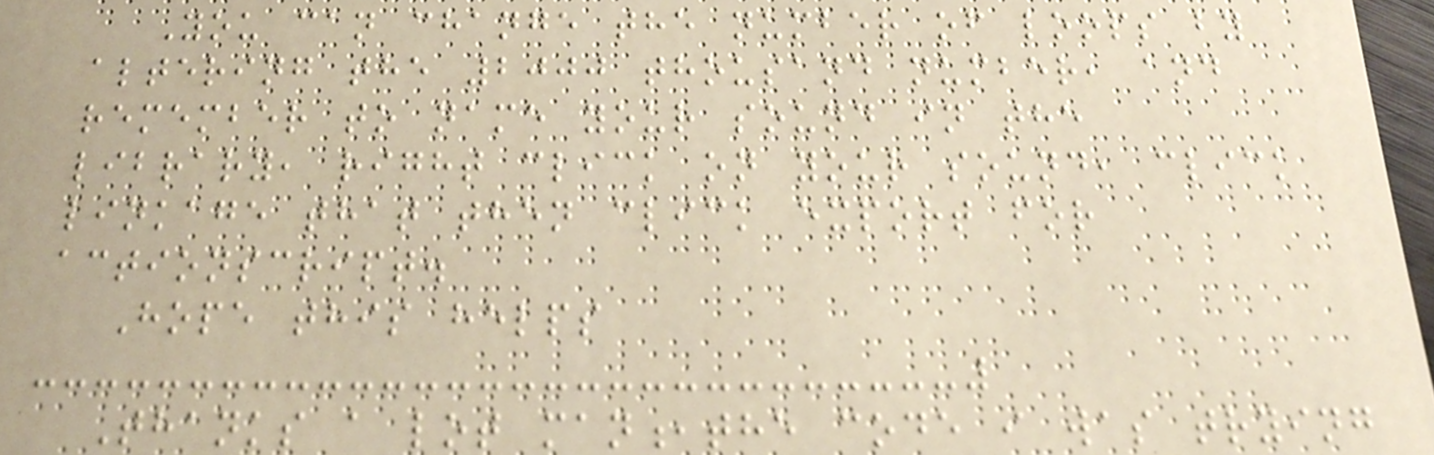You can change the number of loops by
altering the 2000 thousand number, and
remember to name your sound in the
library, right click on your sound, click
linkage that then click export for
actionscript.
Hope this helps
Thanks a lot man,the code i was trying
